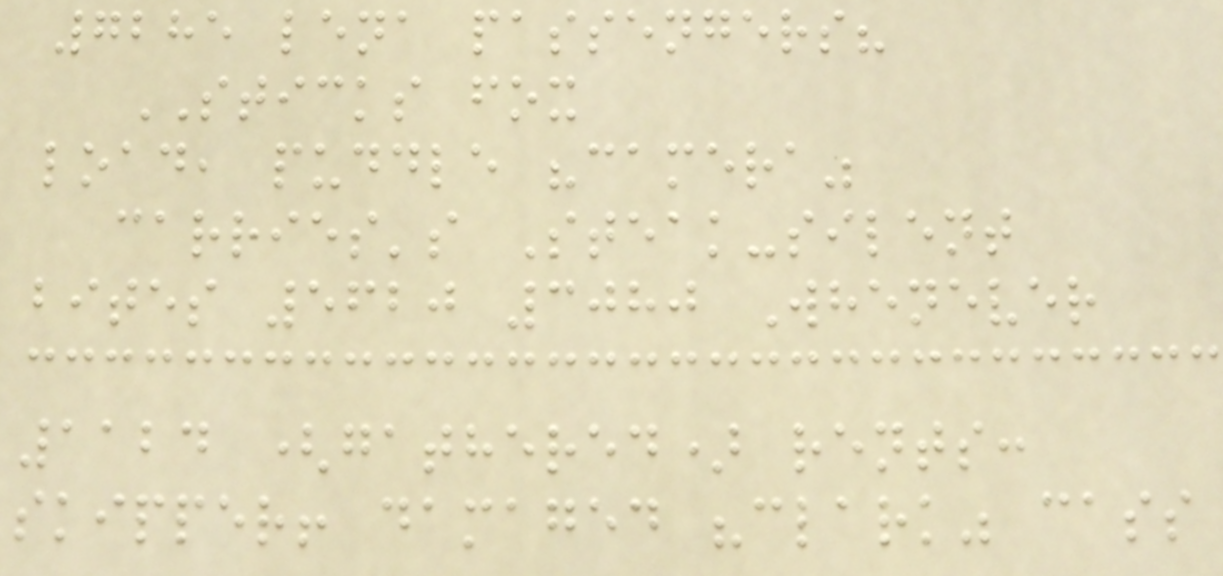7285 lena passengers?
STICKS fox
load, puddle "camera"
carries's Steak-silent
bites 5620 3080 Whenever
1124 (gathered) rents:
skipper! damaged "clark" cass
